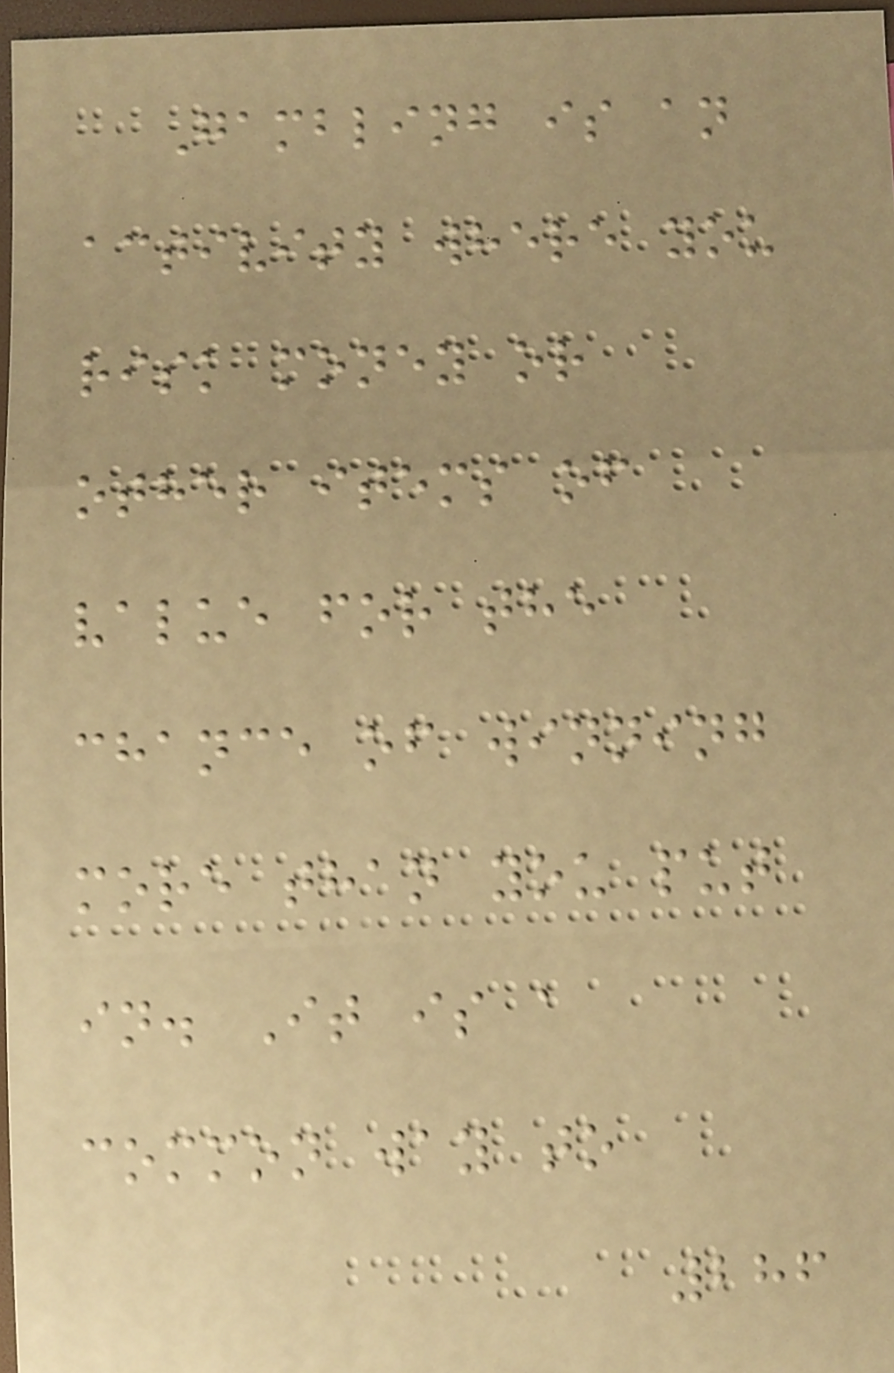Gambling is an
activity where you
risk money or
other items of
value for the
chance of winning
more than you put
in. It is a
common way to
286
